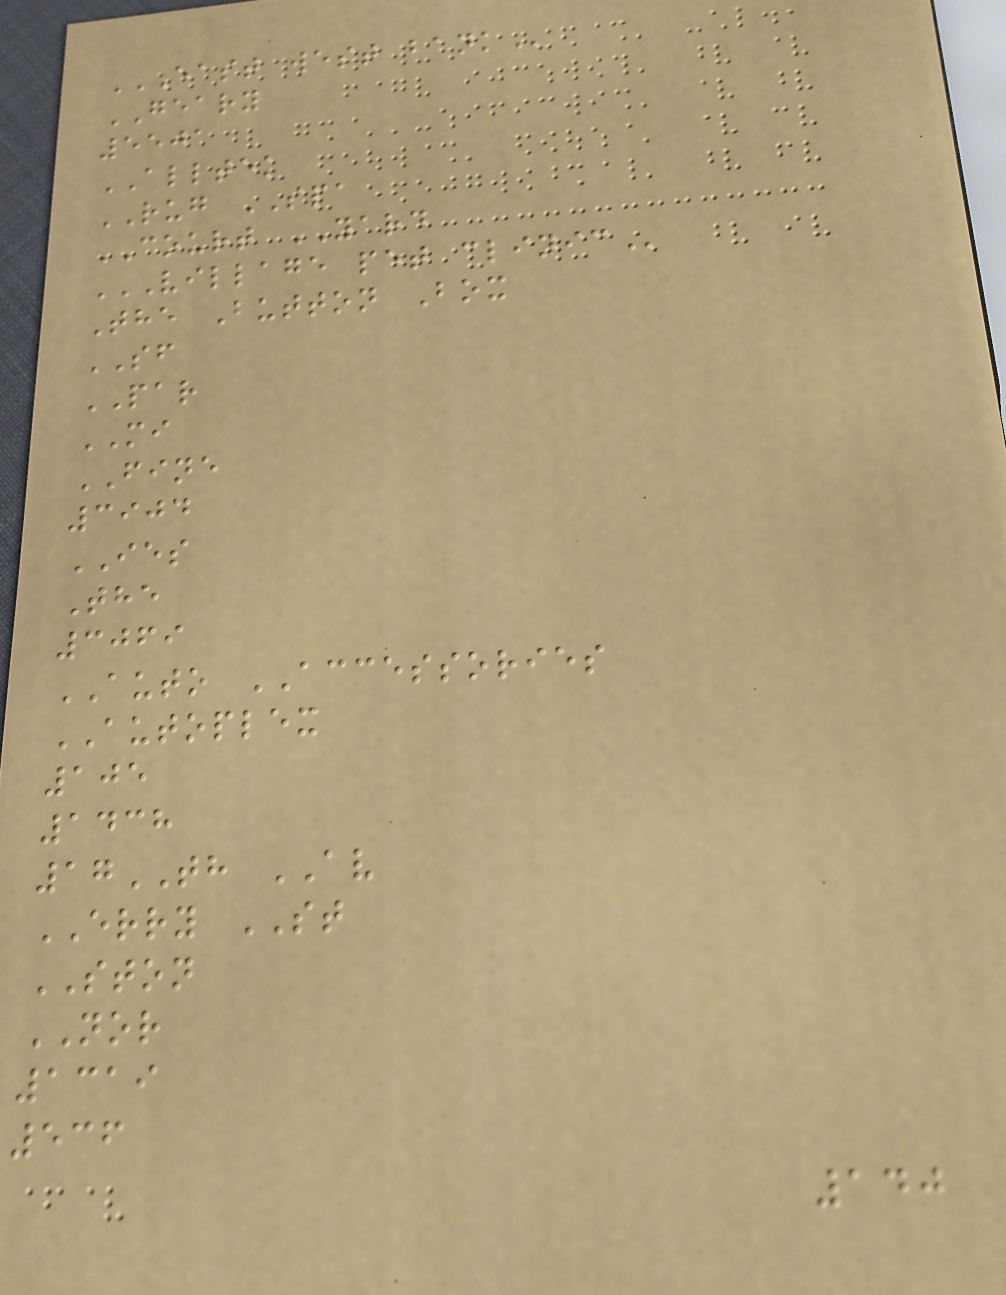EAST WEST BANK
GEARY
5501
ALLTEK
RUG SPA
COURT YARD
VILLAGE PET CLINIC
The Button Box
SF
PAR
MI
FINE
3904
IES
The
3069
AUTO ACCESSORIES
AUTOPLEX
105
1438
17TH AV
ERRY ST
STON
NOR
1319
536
140
